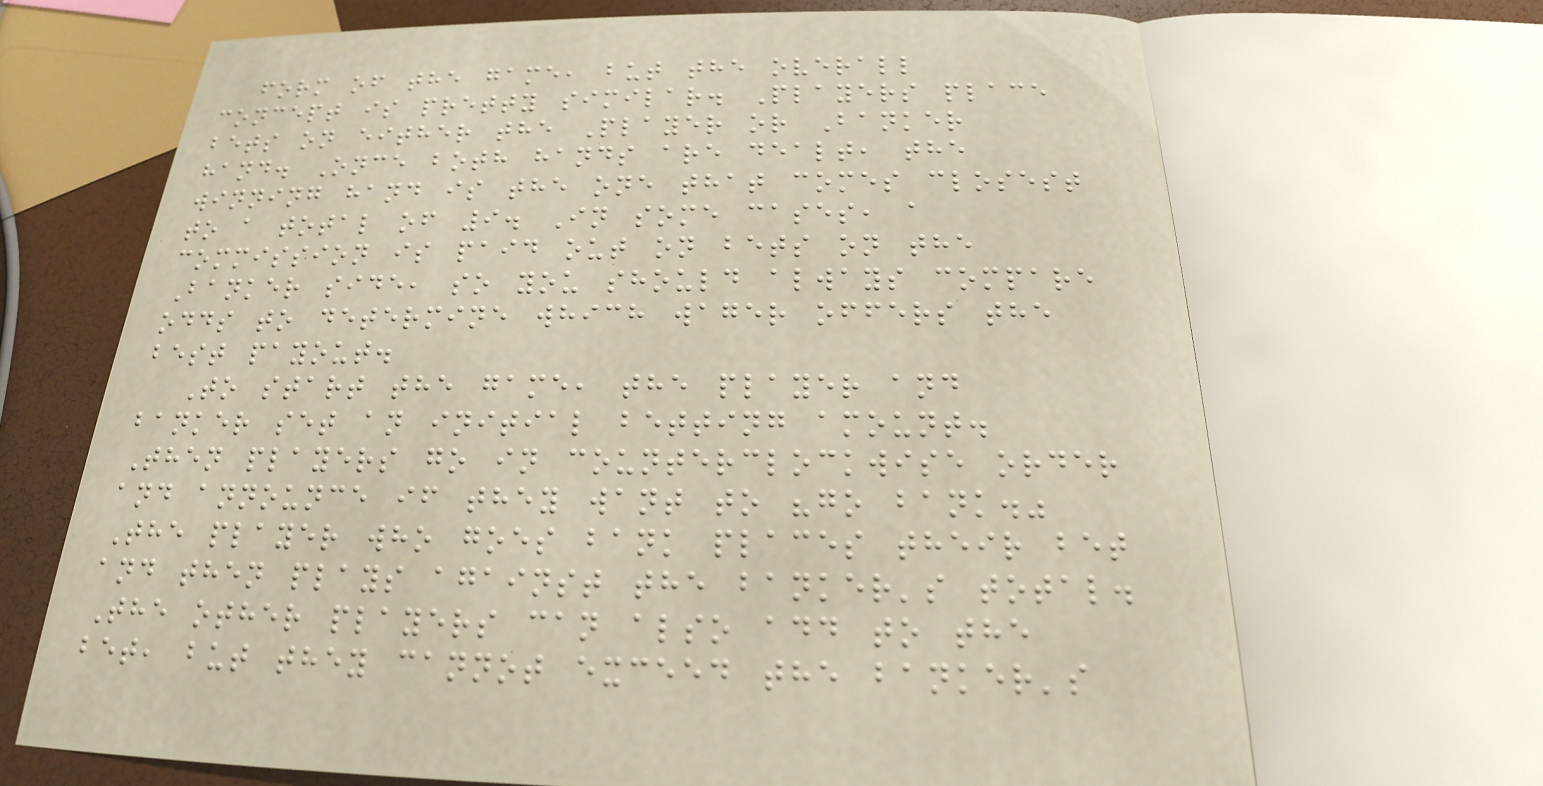form of the game, but the overall
concept is pretty similar. Players place
bets on either the Player or Banker
hand. Once both hands are dealt, the
winning hand is the one that comes closest
to a total of 9. In some cases, a
commission is paid out on bets on the
Banker side, so you should always compare
odds to determine which wager offers the
best payout.
To start the game, the player and
banker set an initial betting amount.
Then players go in counterclockwise order
and announce if they want to "go bank."
The player who goes bank places their bet
and then plays against the banker's total.
The other players can also add to the
bet, but they cannot exceed the banker's
